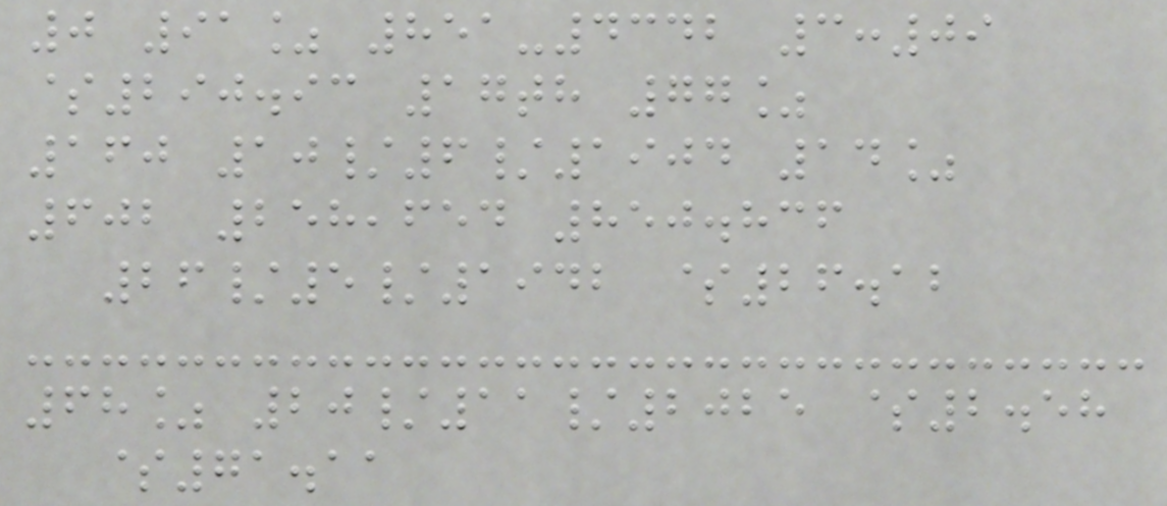0 91% 851-4342 3:09
$290.93 17th 77%
160 10/6/1904 14%
602 258,654 850.836
26/5/1942 $26.12
68% 20/11/2025 $2.58
$71.11
